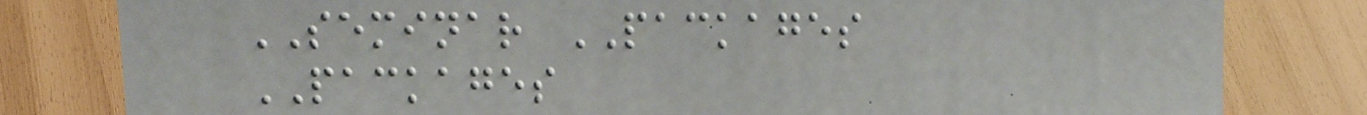SEMINAR PACKAGES
PACKAGES
